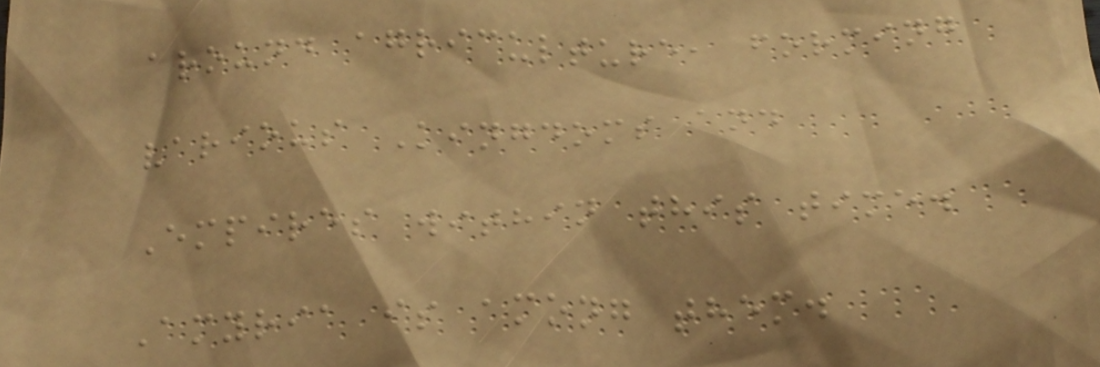around agriculture, forming
various Kingdoms and
Empires within this time.
Amyria is among them.
